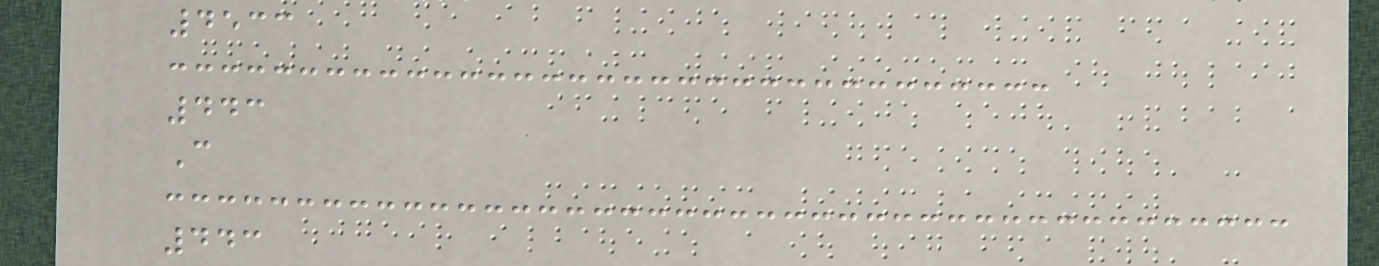4533
443
C
443
